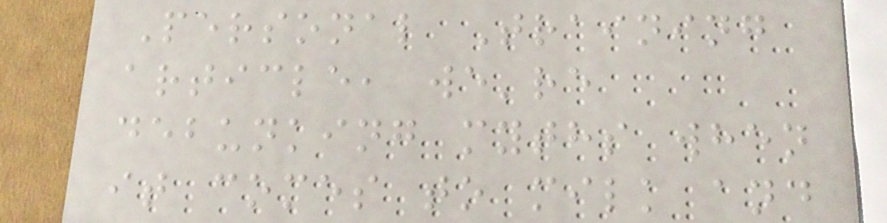Personal Training
article, we're
debunking myths when
it comes to milk and
